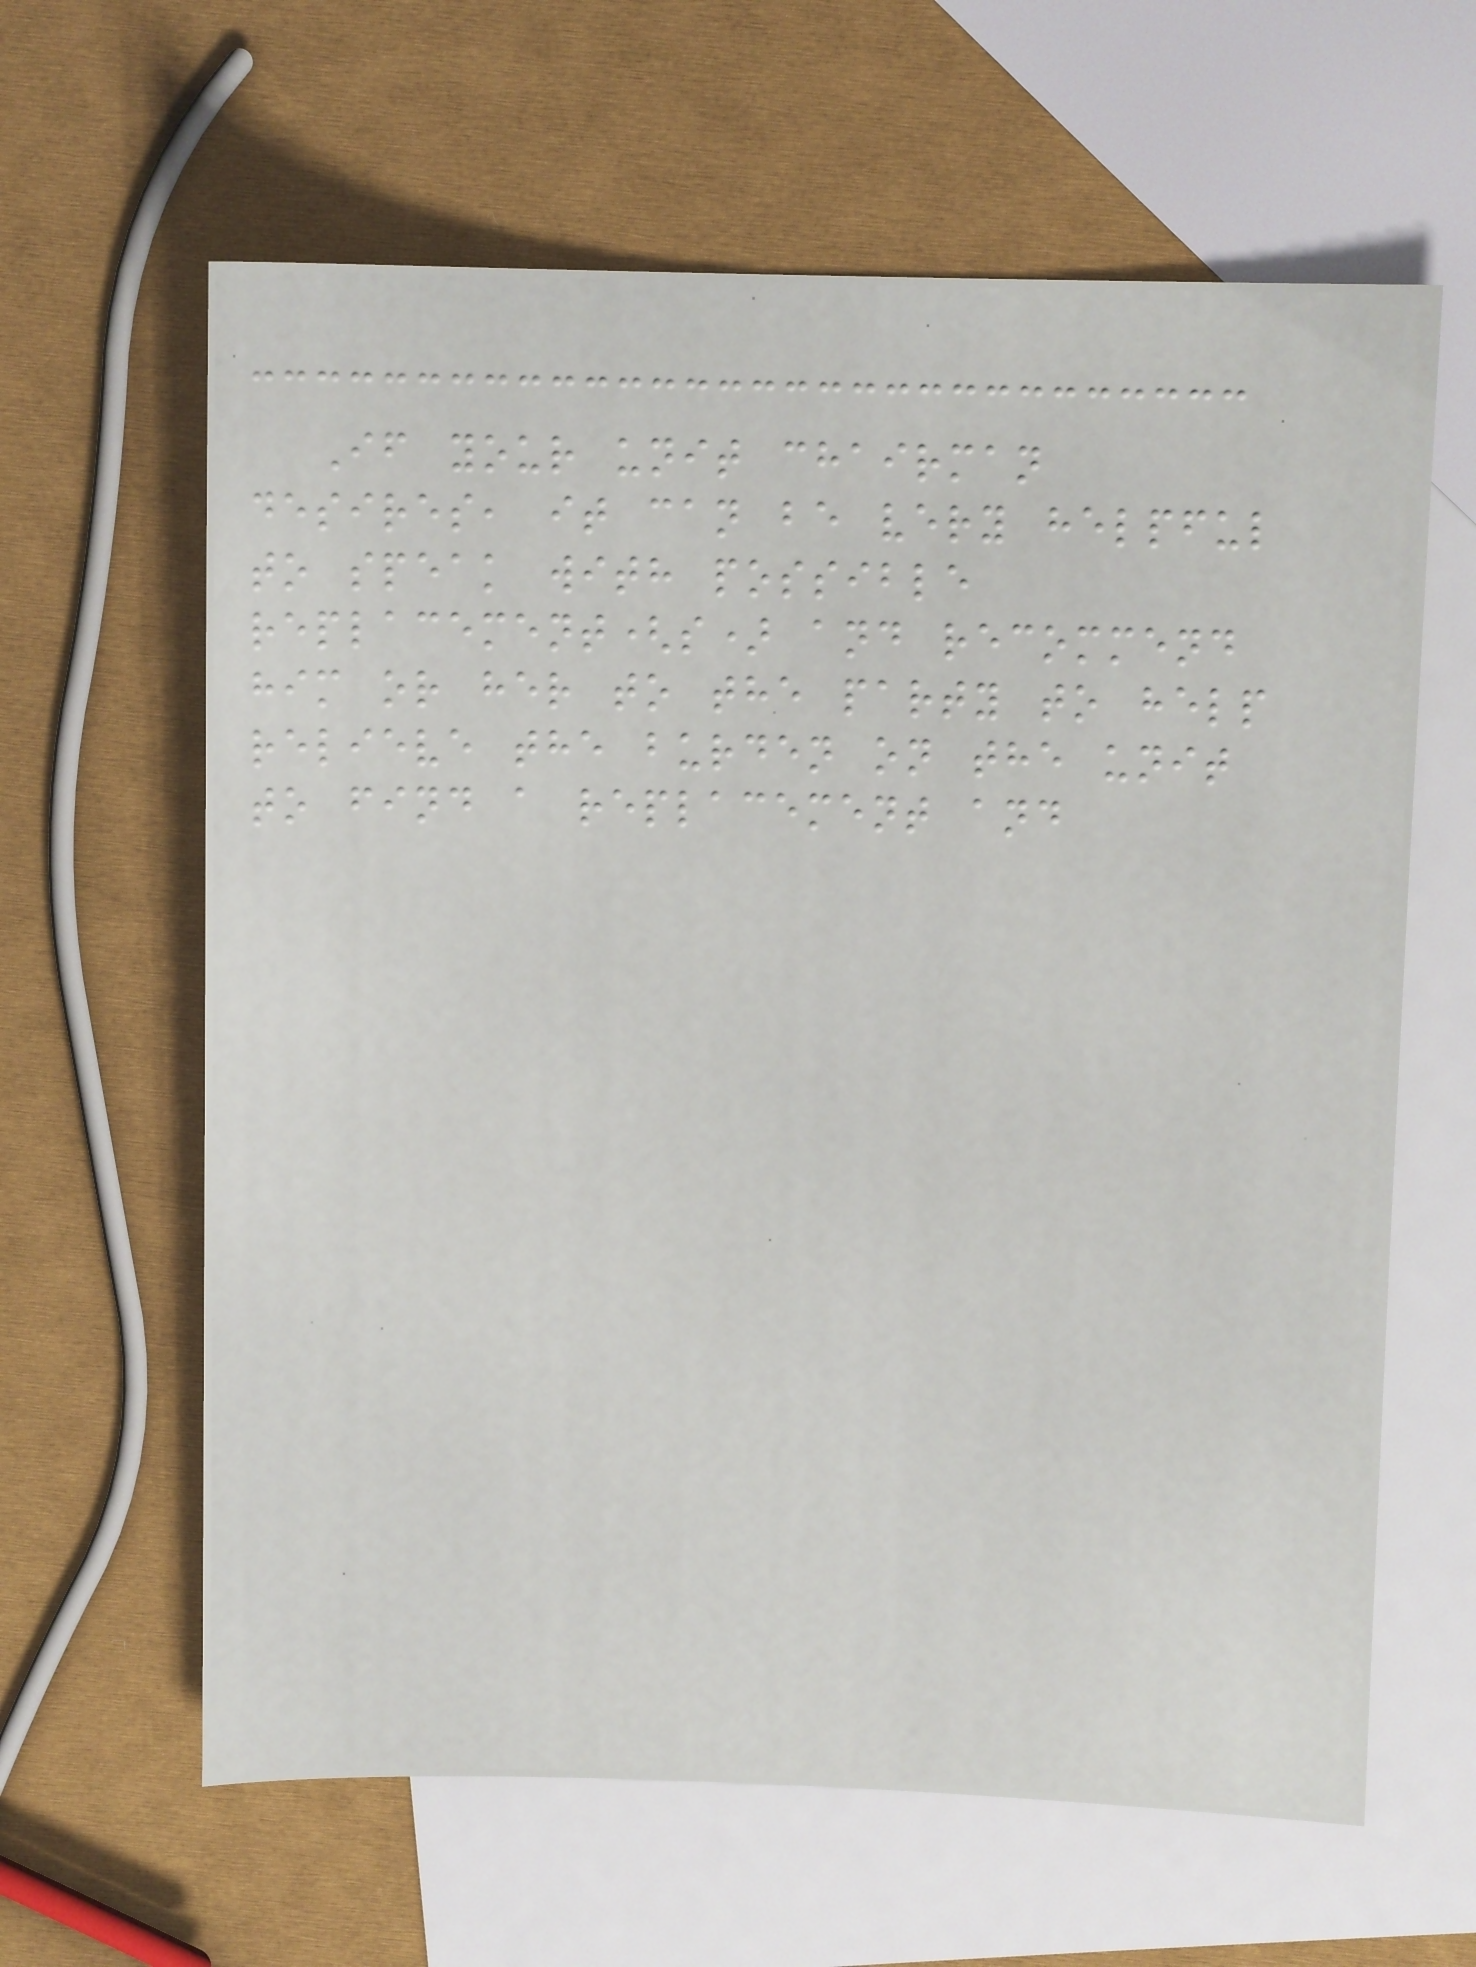If your unit chairman
desires, it can be very helpful
to speak with possible
replacement(s) and recommend
him or her to the party to help
relieve the burden on the unit
to find a replacement and
